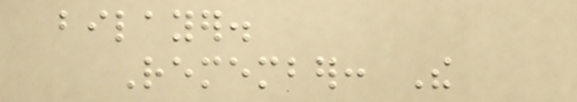bilayer.
Remember: The
